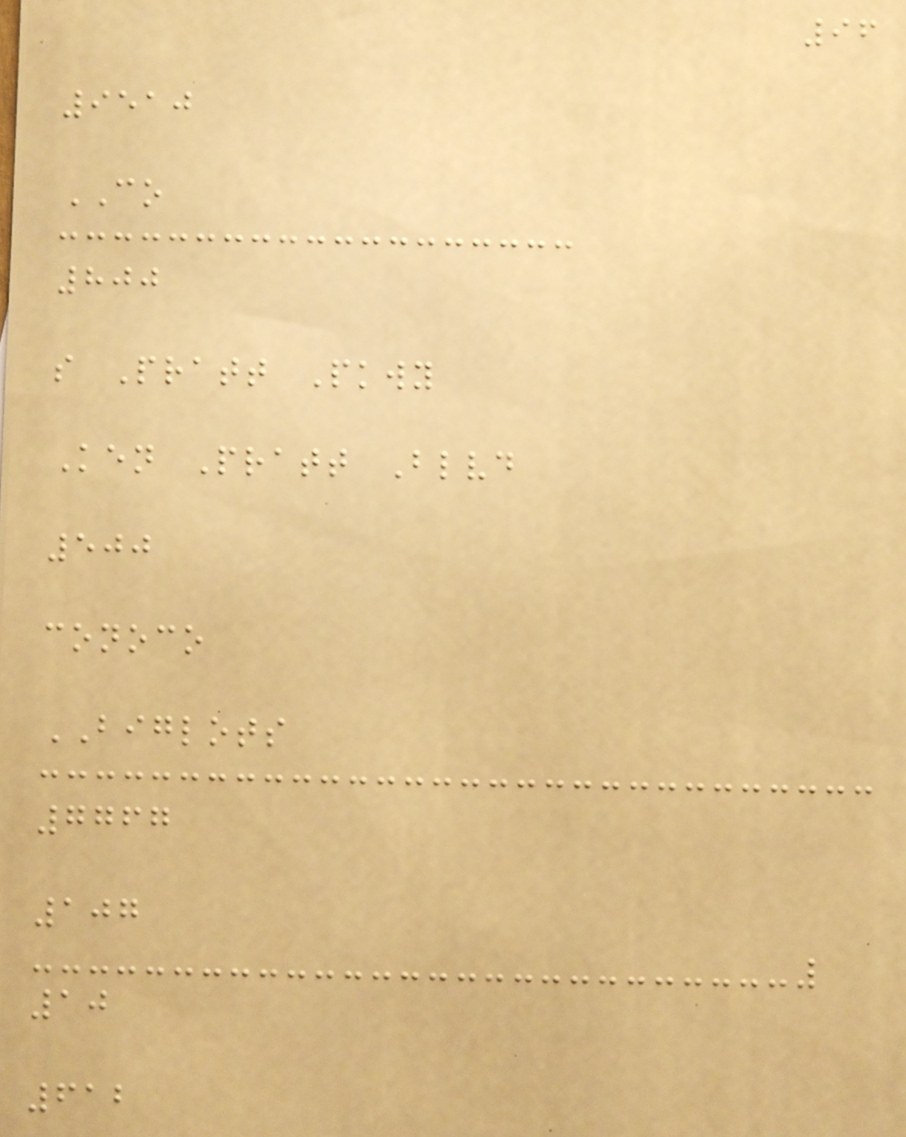96
9510
CO
800
s Pratt Pkwy
Ken Pratt Blvd
500
conoco
BIGLOTS
7767
107
10
612
